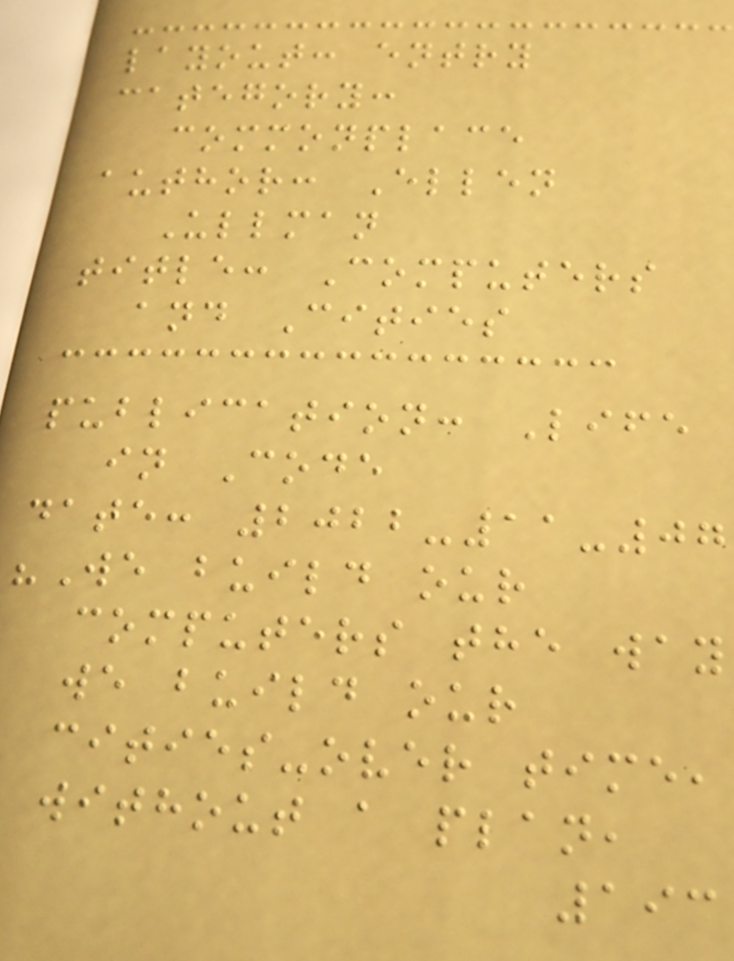layout: entry
category:
commonplace
author: Ellen
Ullman
title: Computers
and Cities
publication: Life
in Code
date: 2022-11-07
"We build our
computers the way
we build our
cities-over time,
without a plan,
193
